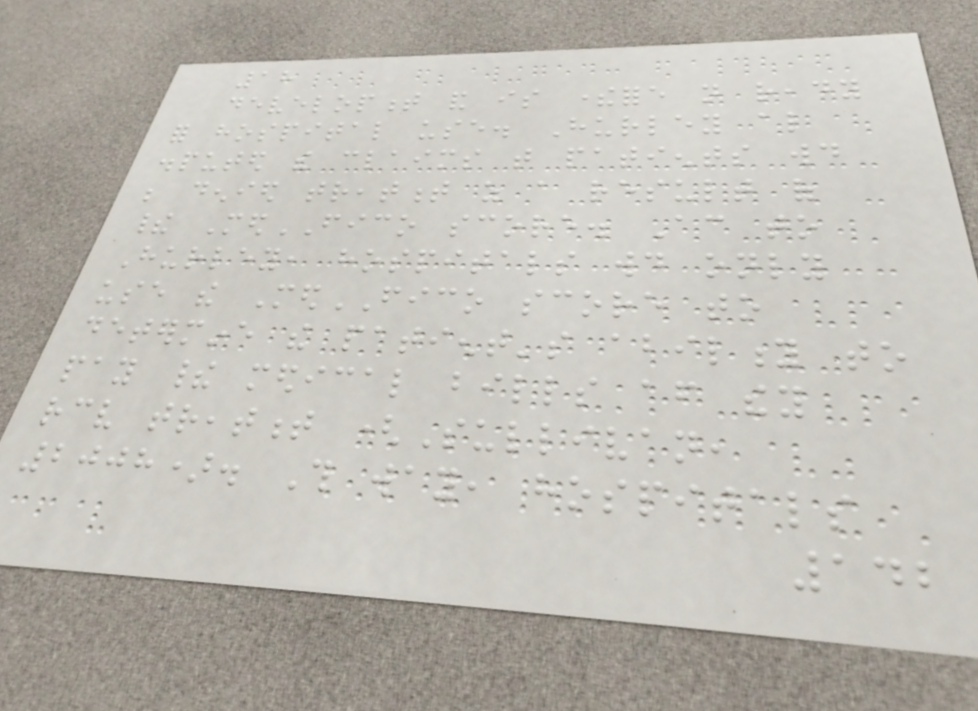18
development and is therefore not ready
for hospital use. Hurley also
disputed the claims that patients would
be denied treatment as a result of
their MedFICO score. According to
Hurley, hospitals would only
use the MedFICO score to
determine the patient's ability to
pay their medical bills after they
receive treatment (Sullivan,
2008). This way, hospitals
142
